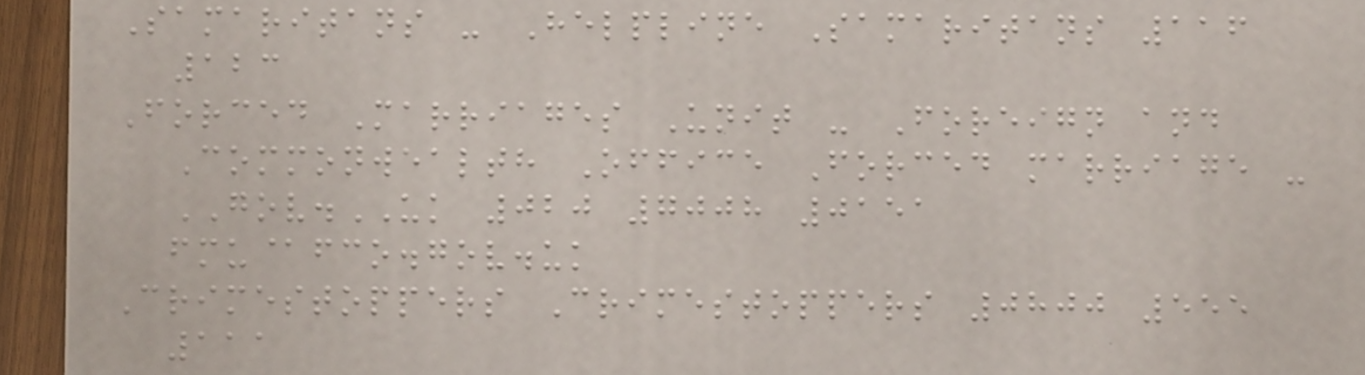Samaritans - Helpline Samaritans 116
123
Forced Marriages Unit - Foreign and
Commonwealth Office Forced marriage -
GOV.UK 020 7008 0151
fmu@fco.gov.uk
Crimestoppers Crimestoppers 0800 555
111
